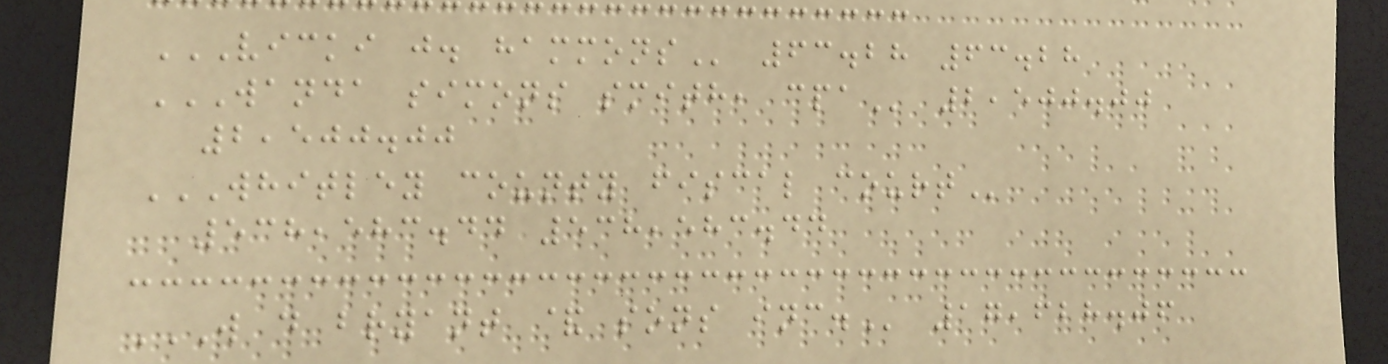VICKI J. HAMMONS 63.28 63.28
WANDA SIMONS SMITH, CPA 2,500.00
2,500.00
WHITLEY COUNTY FISCAL COURT
538,583.44 538,583.44
W D BRYANT & SONS INC. 17,628.06
